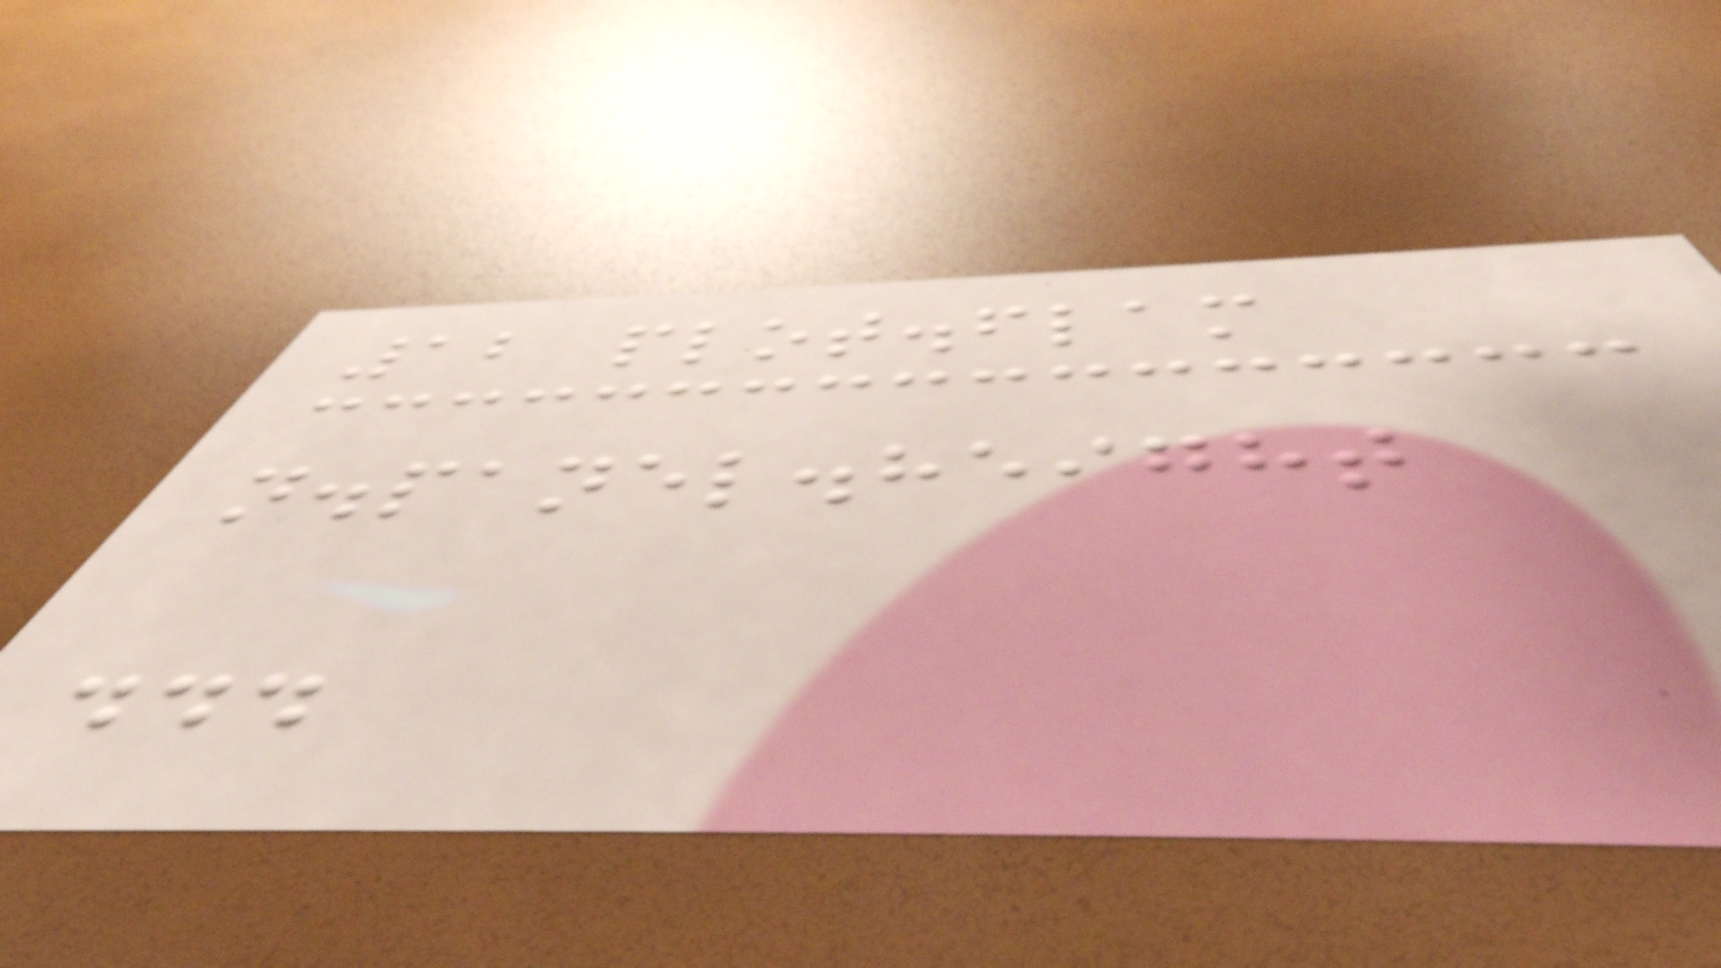12 plot.flam
n.panel.height
...
